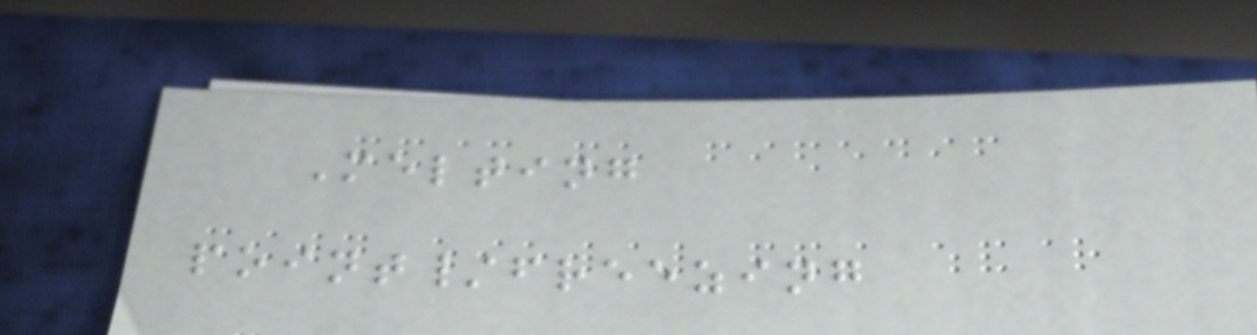Melting
point/freezing
